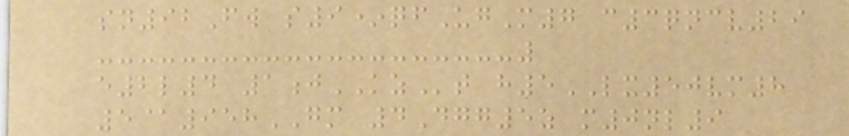sn92Fw s9*qfUgM7 c3qncv29
e2l4 1jKZt h5LX50vm8
5@958GM 4Dgg5z m0nl9
